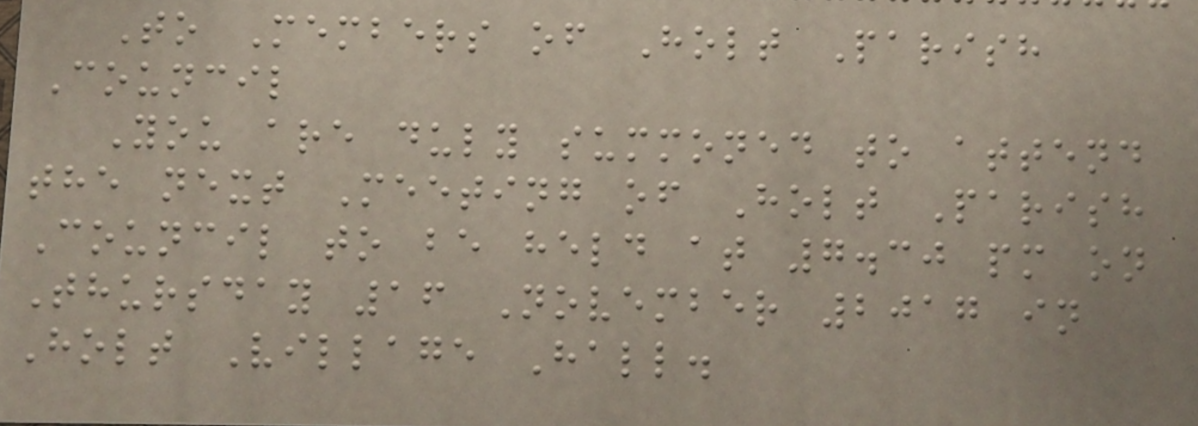To Members of Holt Parish
Council
You are duly summoned to attend
the next Meeting of Holt Parish
Council to be held at 7.30 pm on
Thursday 16 November 2017 in
Holt Village Hall.
